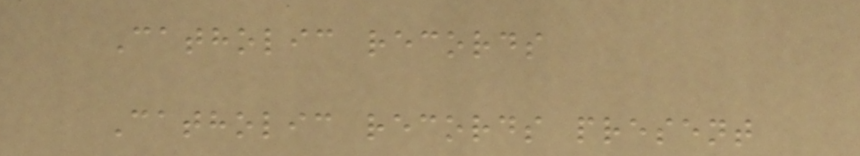Catholic records
Catholic records present
